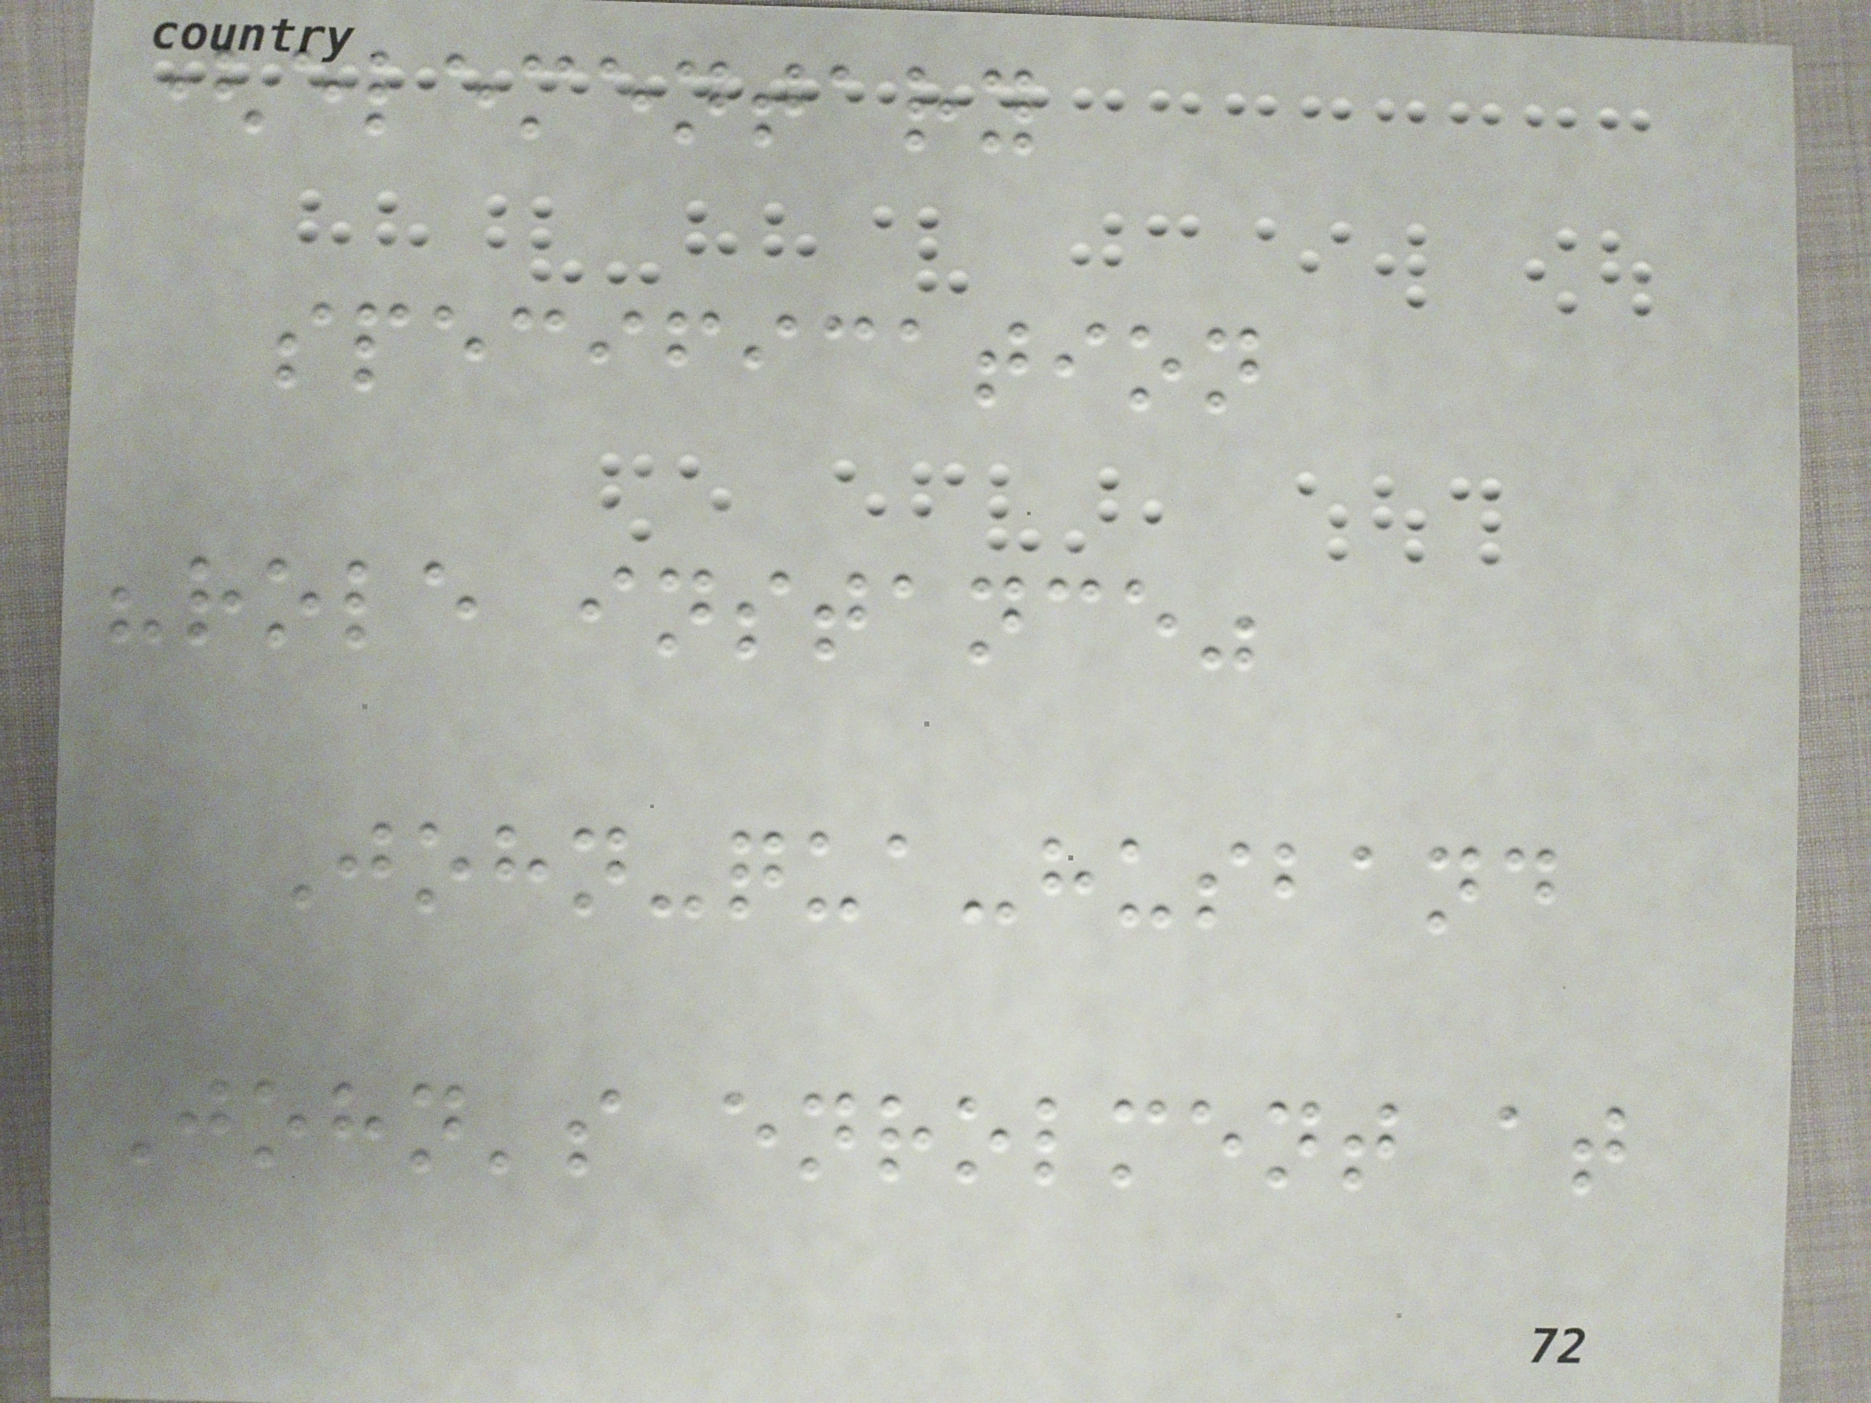(elementary
specification
"role instance"
John-qua-husband
John's enrolment at
